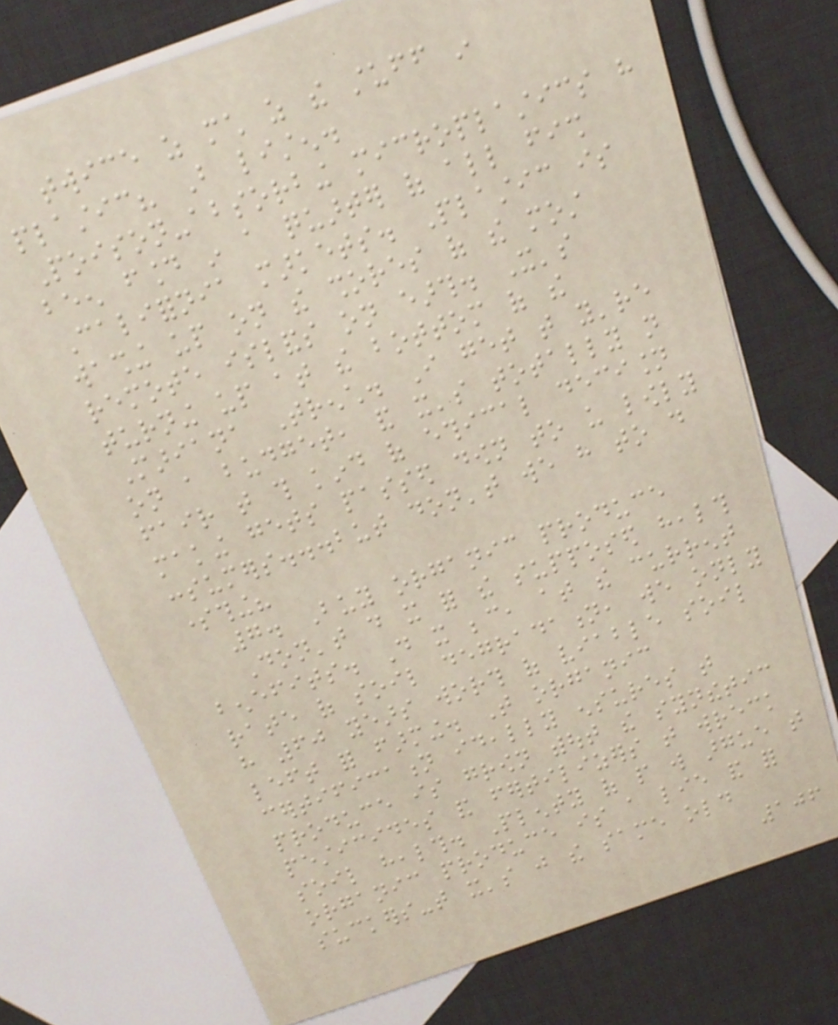twice as much as the stuff in
plastic? But listen.
Poison-absorbing microplastics have
been found in a quarter of all fish
California markets. Plastic is
washing up on the shores of the most
remote islands on earth. It's
turning up at the bottom of the
Mariana Trench. I get that you're
on a budget, and it's totally not
fair that this kind of ethical decision
making gets passed down to us lowly
consumers...but don't we have to do
something?
7. Buy organic produce
Don't do it for the supposed health
benefits. Do it because, at the current
rate of soil degradation, we only
have 60 years worth of viable soil
left for farming. That organic
certification ideally ensures that
produce is grown without the synthetic
pesticides and fertilizers that wreck
soil health. Plenty of people will argue that
organic produce is a lie and for
suckers-that it's just the same old
106
